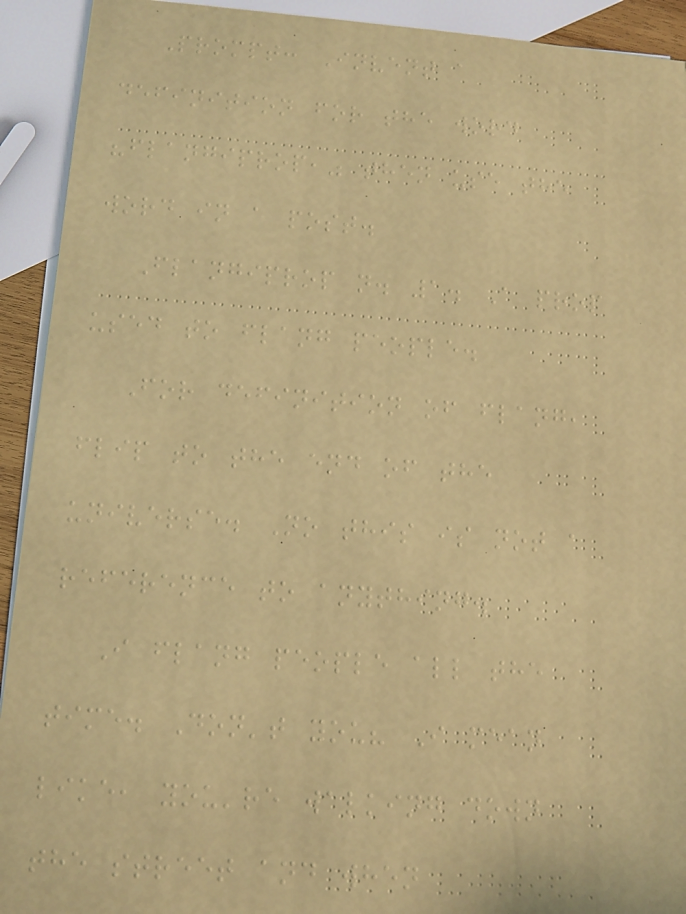Prompt: Invent a
definition for the word
"flangiprop," then use the
word in a post.
Flangiprop n. 1. A prop
used to flang people.
For definition of flang,
flip to the end of the
universe. No this is not a
reference to anything.
I flang people all the
time. Don't you? I mean
like, you're walking down
the street and when
